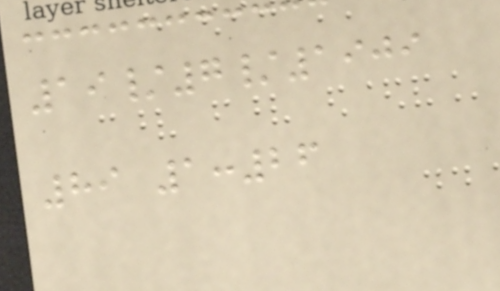19/7/1909
89 1:26
